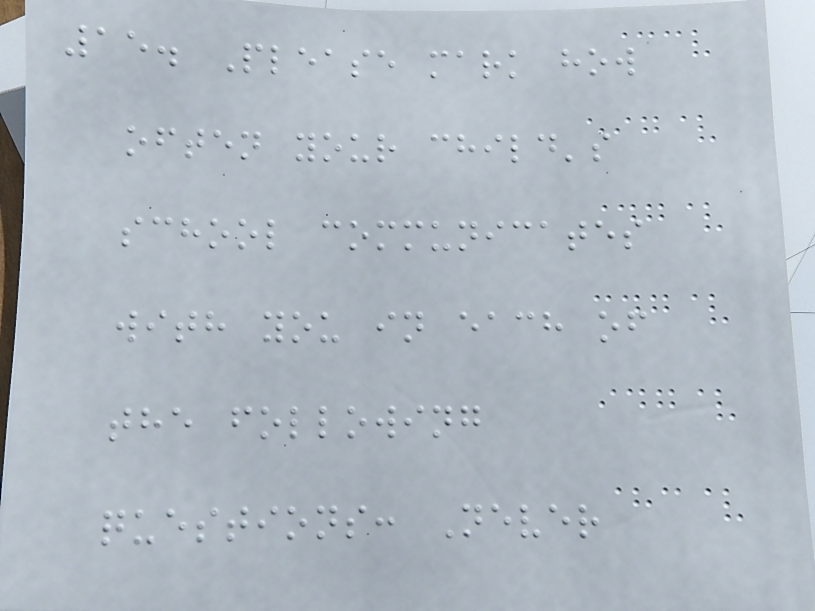15. Please mark how
often your child's
school communicates
with you in each of
the following
questions: Never
